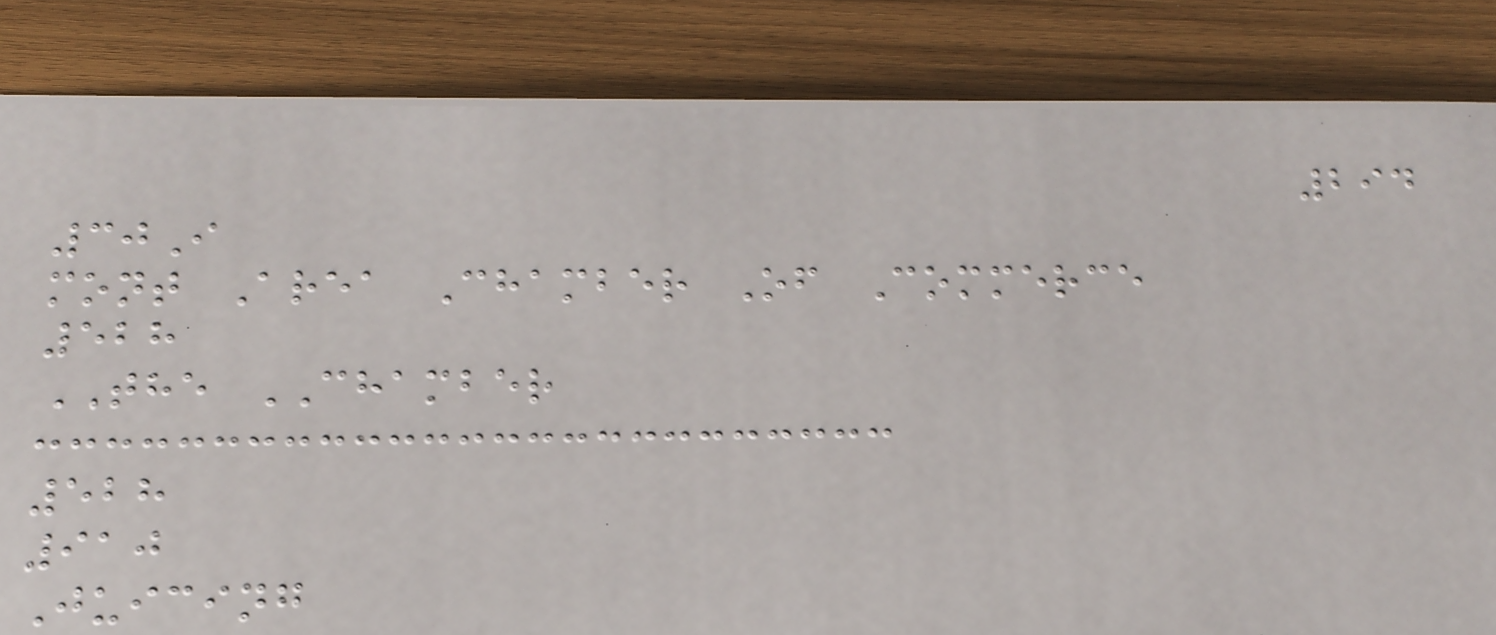294
30I
mont Area Chamber Of Commerce
528
THE CHAMBER
528
910
Juicing
